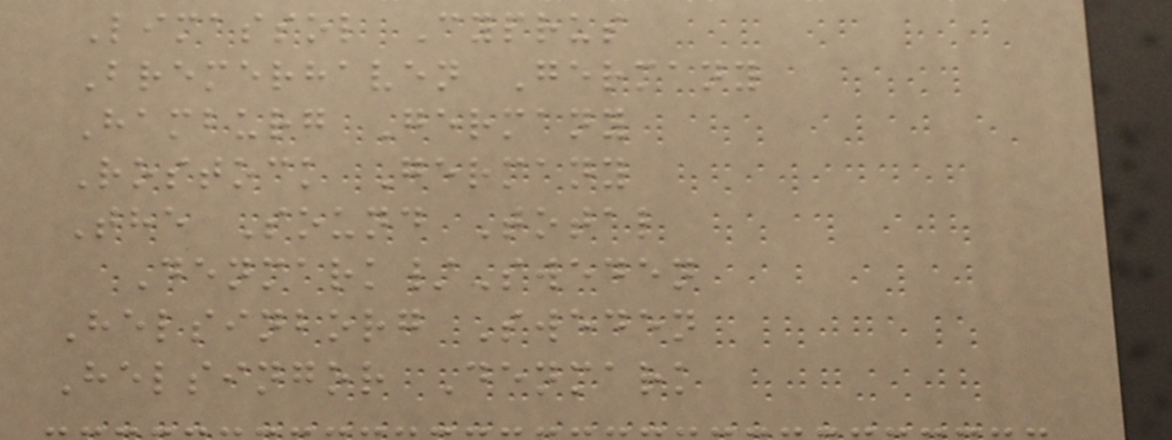Limassol Cyprus
Bremerhaven Germany
Hamburg Germany
Rostock Germany
The Sound Total
Denmark/Sweden
Helsinborg Sweden
Helsingor Denmark
